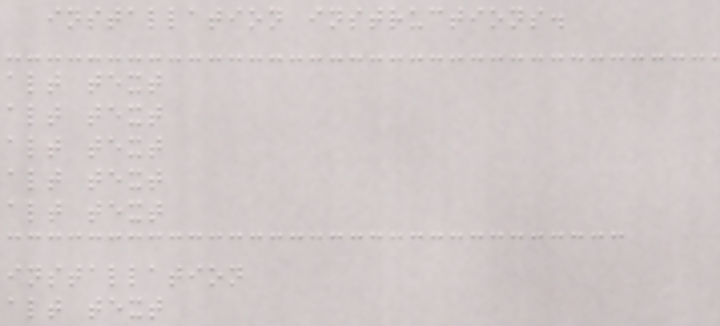installation instructions.
alt text
alt text
alt text
alt text
alt text
installation
alt text
